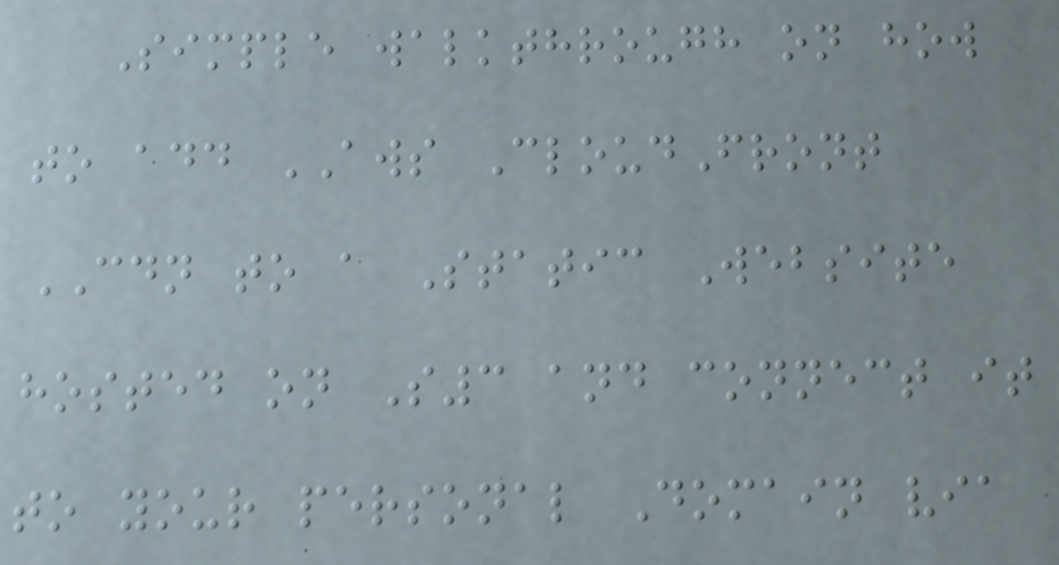Simple walkthrough on how
to add AWS CloudFront
CDN to a Static Website
hosted on S3 and connect it
to your personal Domain via
